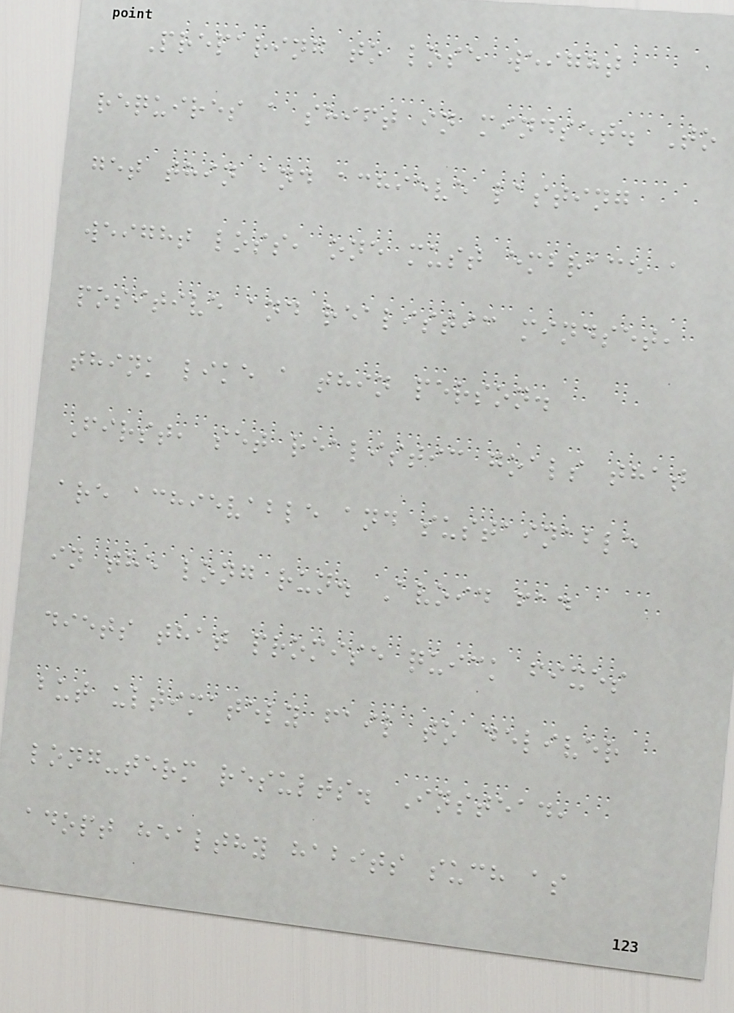Preparing to lose weight
requires a shift in mindset. To
get thin and achieve lasting
weight loss, one must embrace a
positive and realistic mindset,
think like a thin person.
First, set realistic goals that
are achievable and sustainable
in the long run. Avoid fad
diets that promise quick fixes
but ultimately fail to deliver
long-term results. Instead,
adopt healthy habits such as
